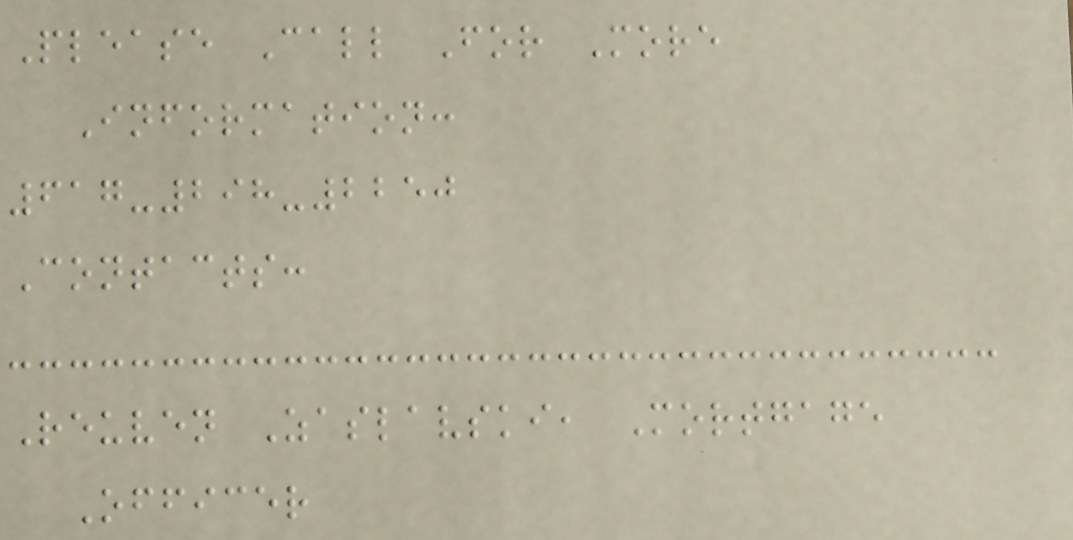Please Call For More
Information:
617-298-2250
Contacts:
Reuven Zaslavski, Mortgage
Officer
